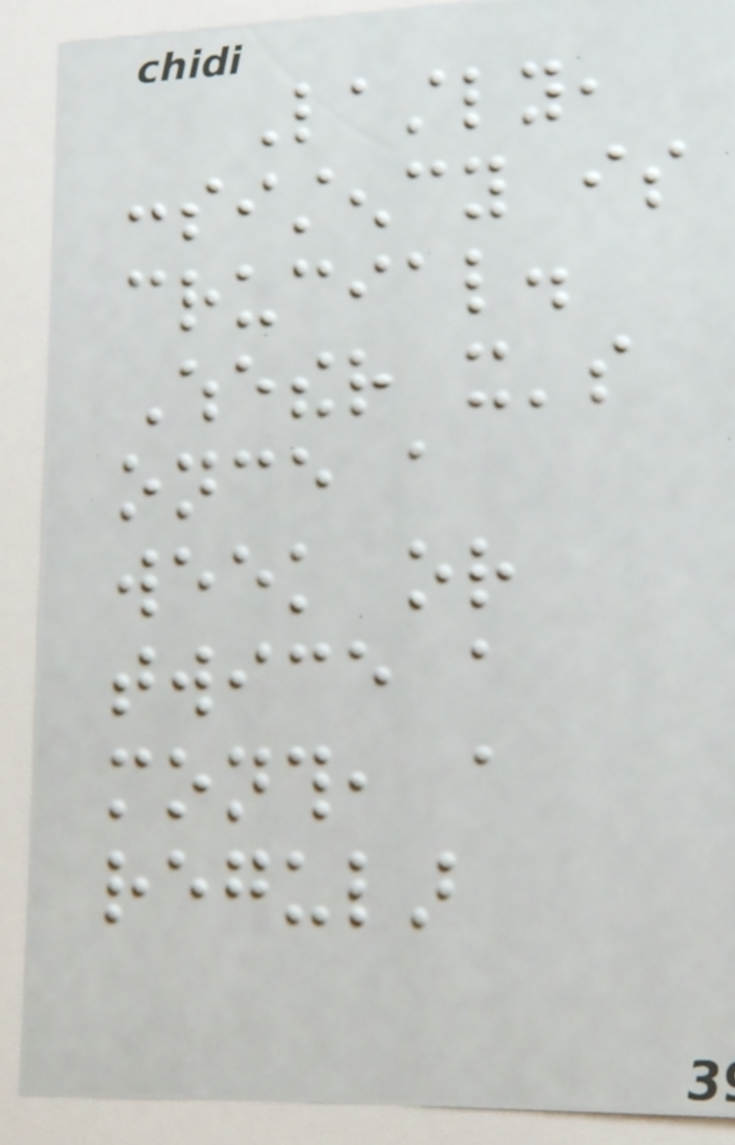Lastly,
consistency is
crucial.
Whether it's
once a
week or
twice a
month, a
regular
